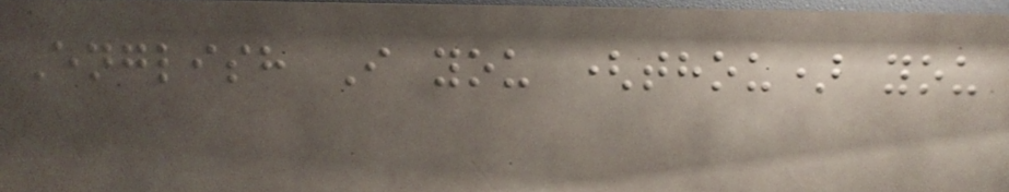English I you (thou) you
